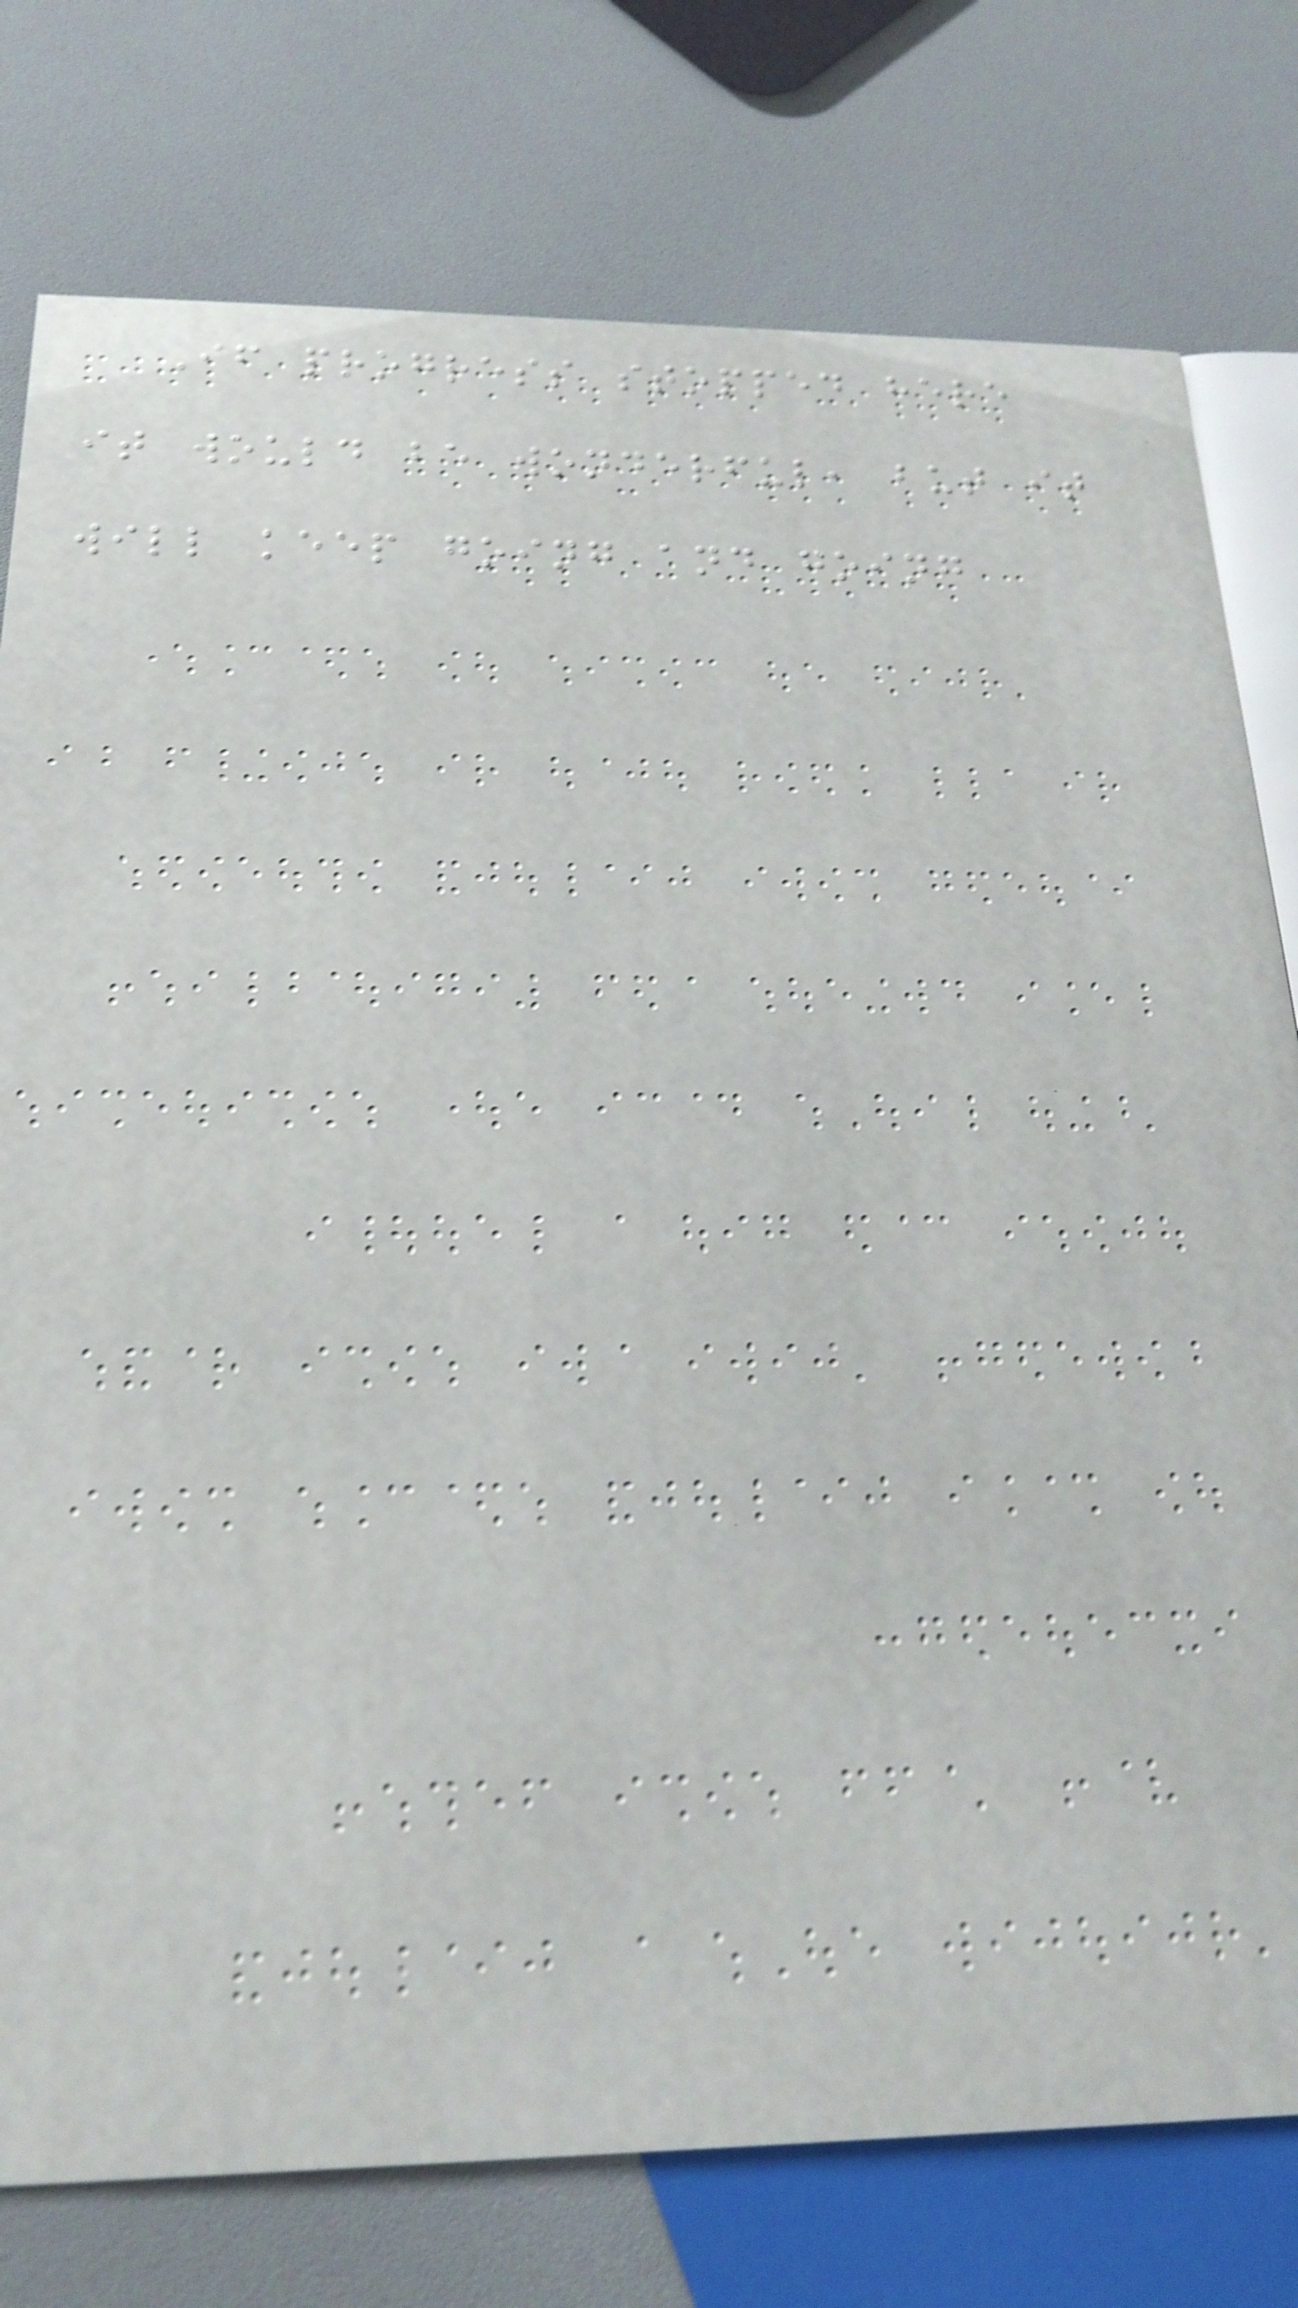If progress stopped here
it would be wonderful, but it
will keep going and going
